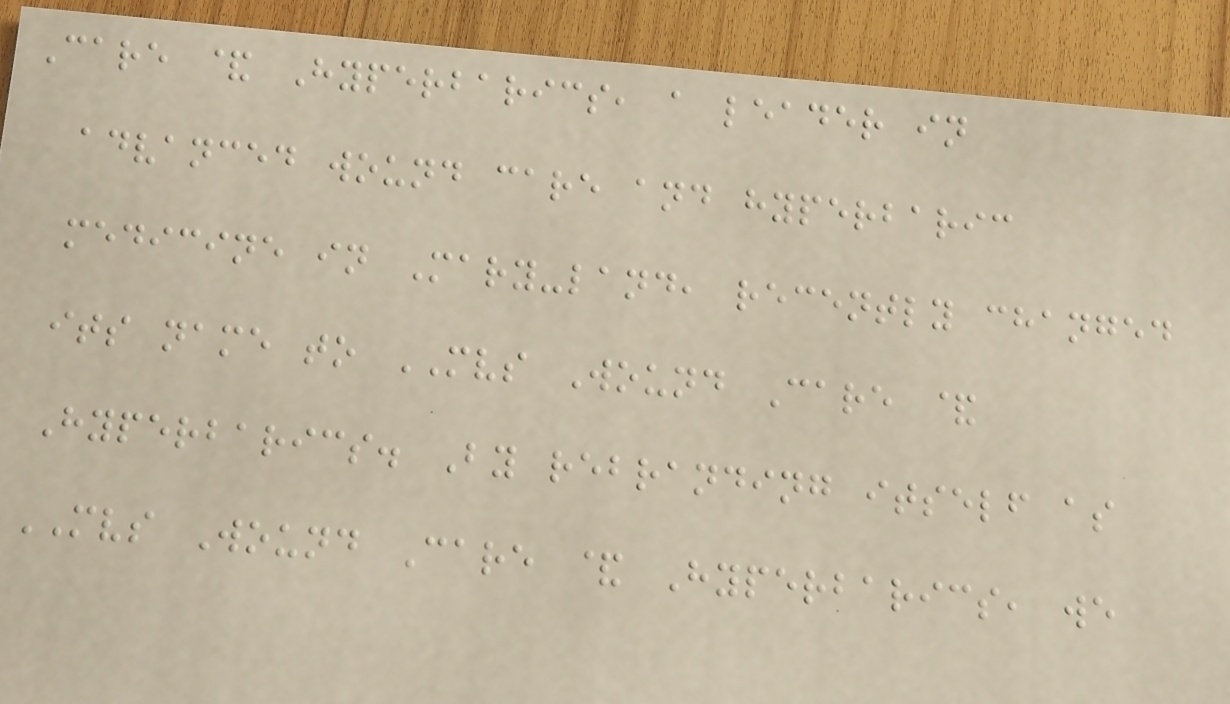Care & Hyperbarics, a leader in
advanced wound care and hyperbaric
medicine in Mary-land, recently changed
its name to MVS Wound Care &
Hyperbarics. By rebranding itself as
MVS Wound Care & Hyperbarics, we
